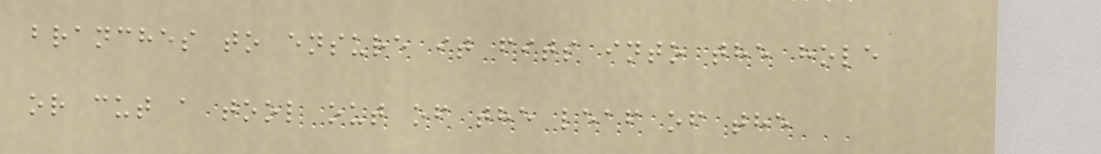branches to ensure it fits into the hole
or cut a tool out of the leaf of the
